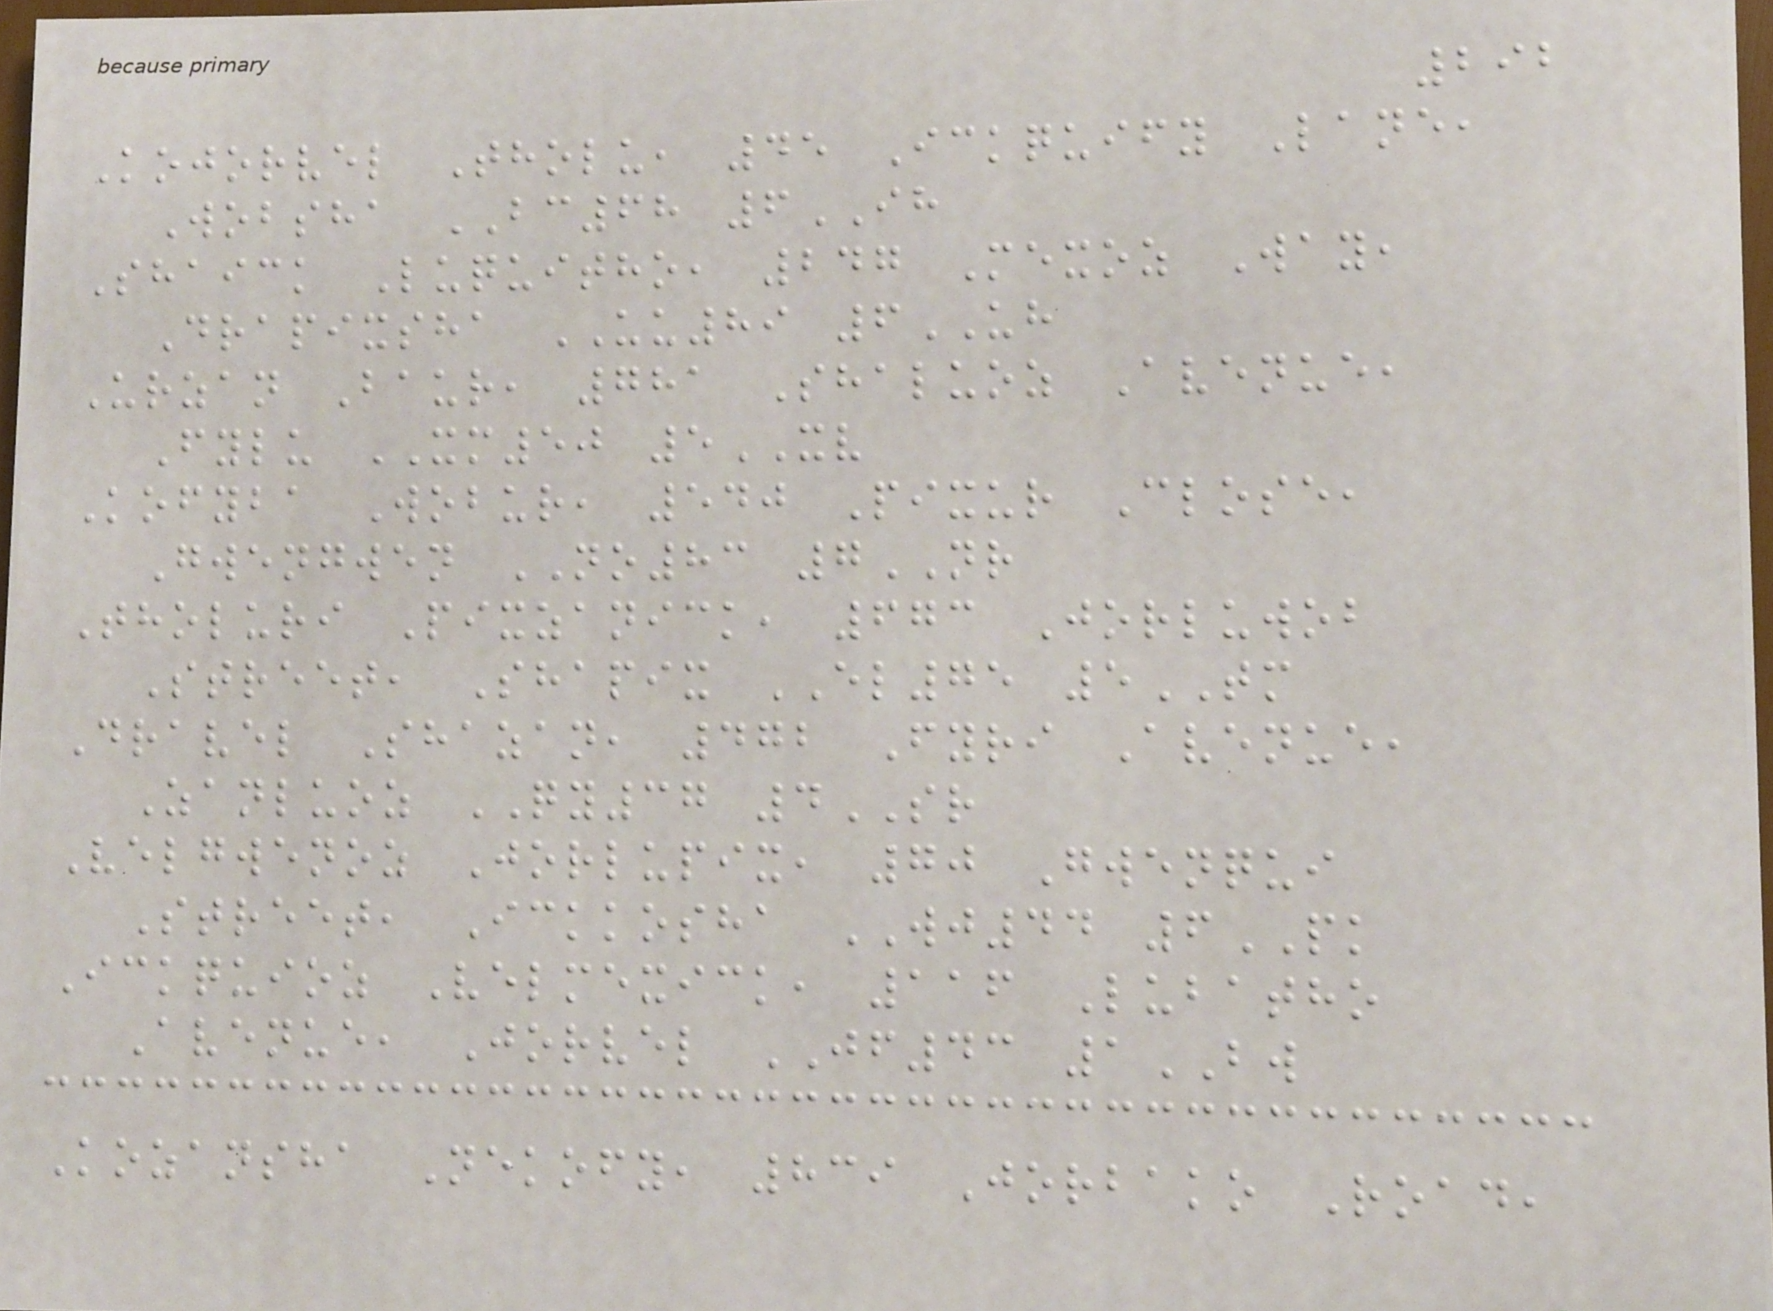292
Kojorvel Tholu, 45 Ickquify Lane,
Wobsha BC68 6IH
Shaick Luquitho, 247 Mexoz Way,
Drapixsha UU89 6UH
Urzan Baur, 781 Shaluoz Avenue,
Fylu XM50 5XV
Kofyba Wobur, 540 Pixur Close,
Gwengwen NO83 7NR
Tholuri Pixzanick, 673 Jorluwob
Street, Shapix EL75 5TM
Dravel Shazan, 472 Fyri Avenue,
Zanluoz QY37 4SR
Velgwenoz Jorlupix, 70 Gwenqui
Street, Ickkosha WJ44 6PK
Ickquioz Velmexick, 116 Lubatho
Avenue, Jorvel JF43 1BW
Kozansha Nekofy, 839 Jorbako Road,
